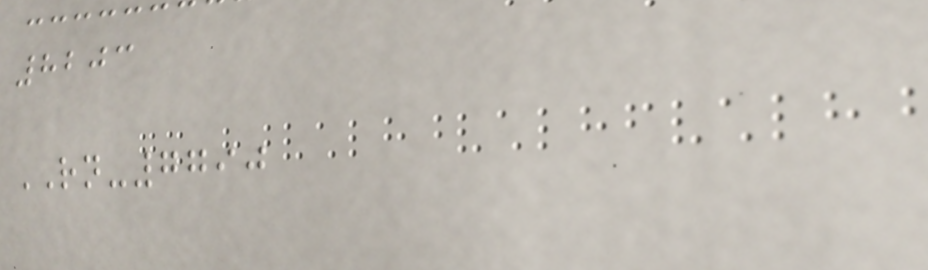8203
RN-7790
